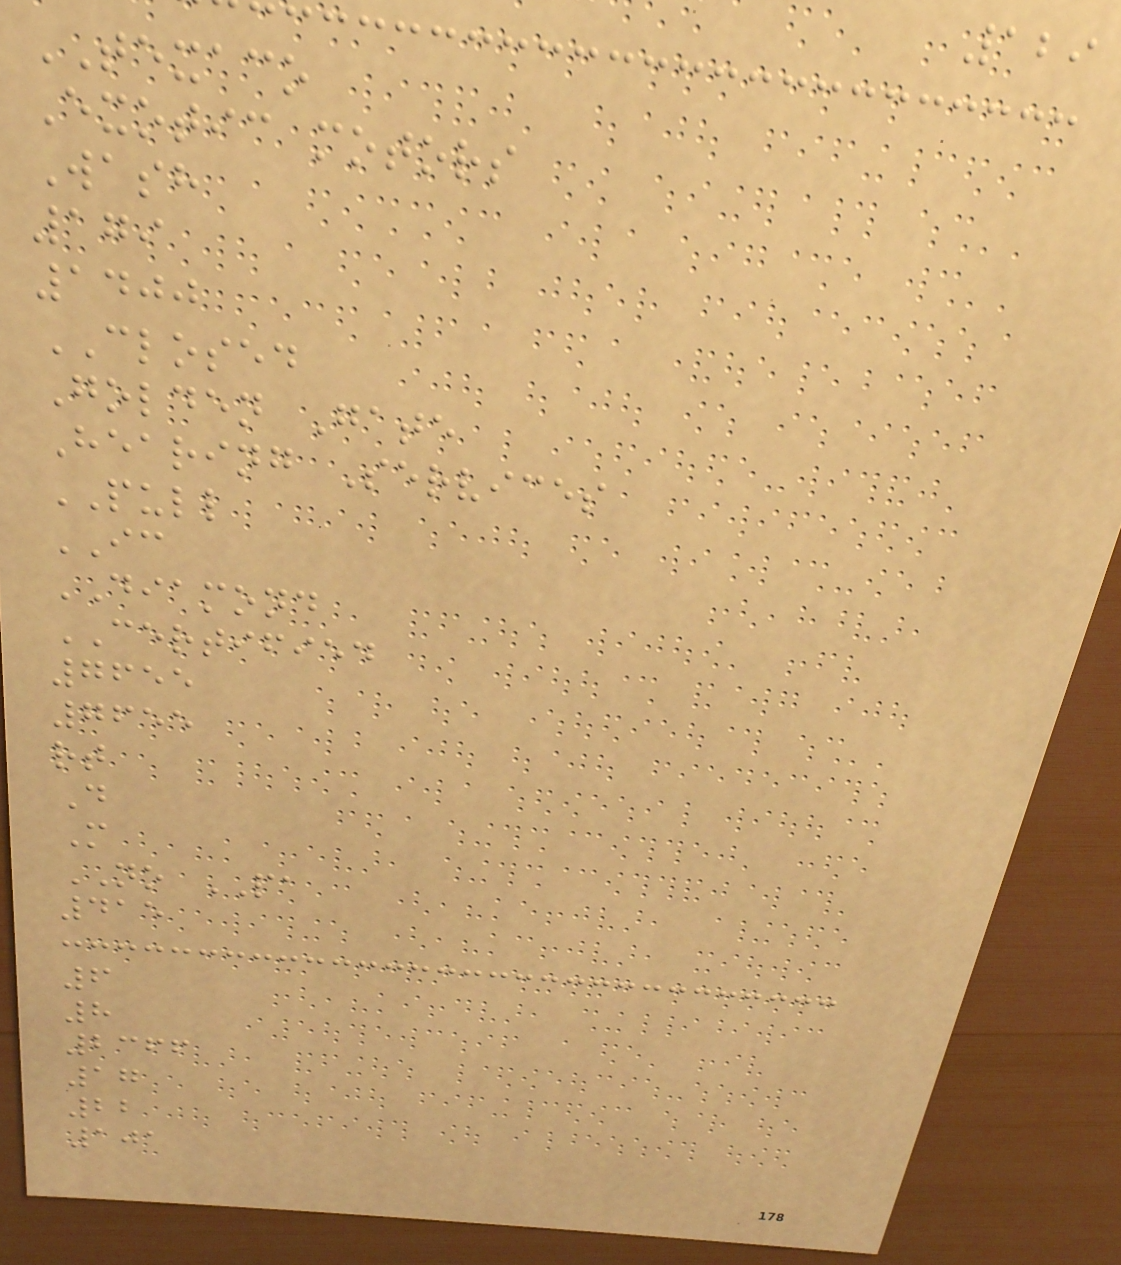129
TEXACO
Exotic motors
Wash
179
1400
CLOSED
Golden Gate
Hearing Services
PULL
IC
DIAMOND
CERTIFIED
7655
7655
rt
D
M
NO PA
415
6
8
2366
17
22
101
